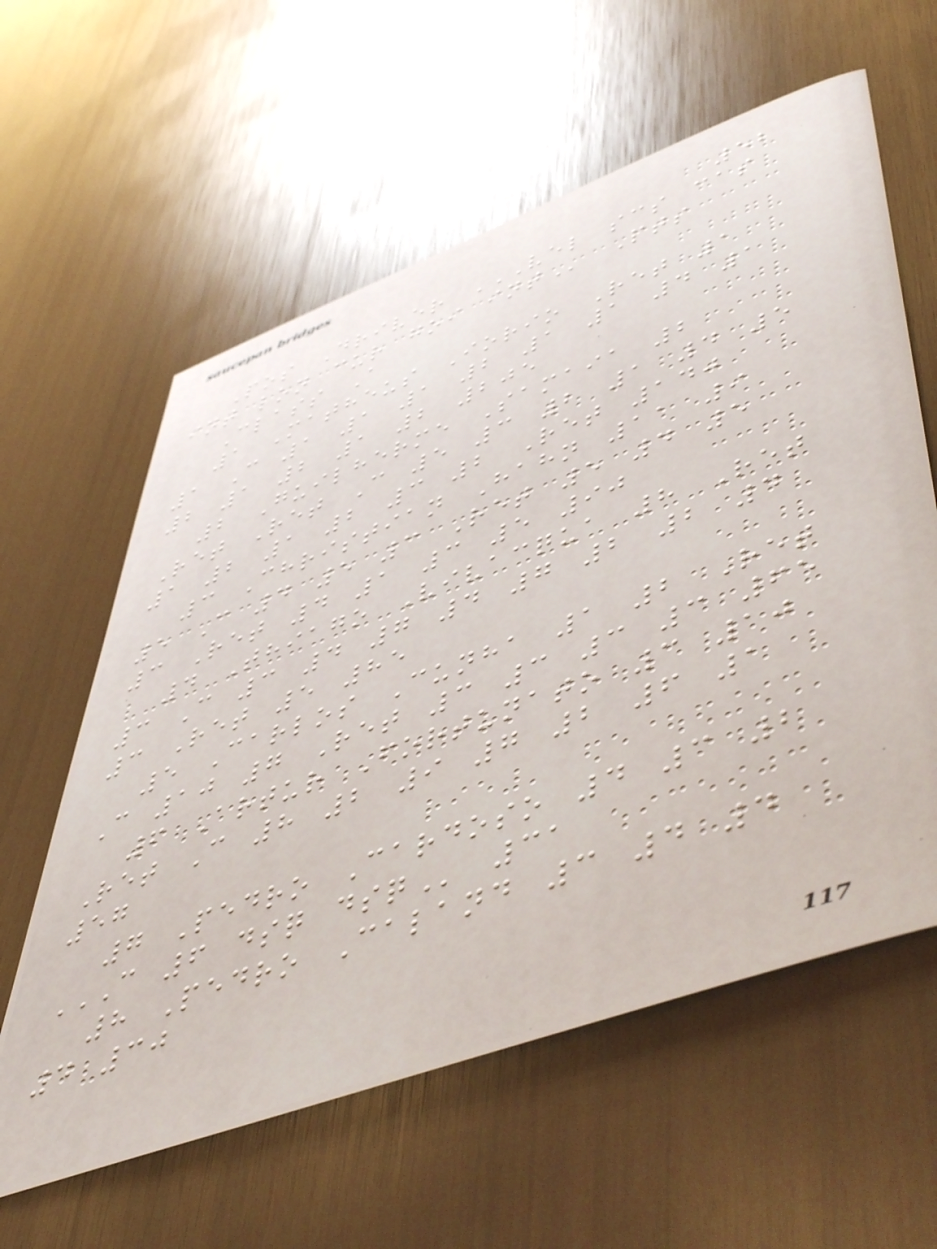52
Pos Driver VEL SCS CAS
INT LON CUR GOI INT Pts
Class A
1 Matheus Iorio Ret 1
1 C 1 1 1 2 1 1 4 1
2 1 2 1 2 205
2 Guilherme Samaia 2
Ret Ret C 5 3 2 1 4 5
1 2 1 2 3 2 Ret 140
3 Christian Hahn 11 9
5 C 4 5 3 Ret 5 4 5
3 Ret 4 1 3 5 90
4 Thiago Vivacqua 8 Ret
3 C 3 4 7 4 7 2 2 4
3 Ret 5 85
5 Carlos Cunha 1 2 Ret
C 10 7 Ret 3 3 3 3 65
6 Artur Fortunato 3 10
Ret C 8 2 9 7 2 6 1
57
7 Pedro Cardoso 4 3 2
C 6 DSQ DSQ 31
8 Pedro Caland 3 4 4
4 30
